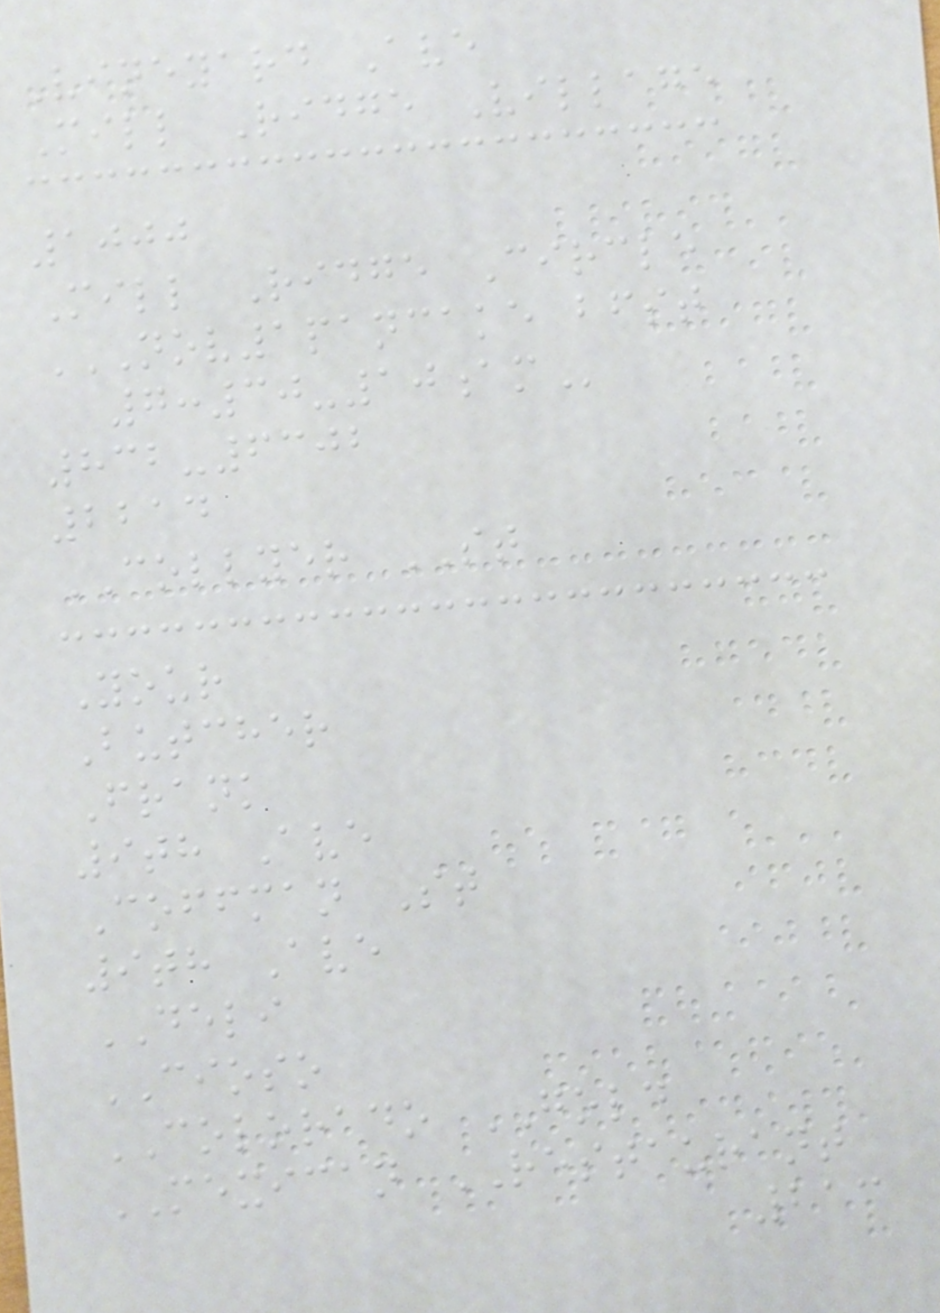Vineyard Ave
Mill Ridge Village
1000
Mill Ridge Circle
NOV1PANCAKE BFST
7:30-10AM
832-6302
2214
COLLYER ST
Your
Butcher
Frank
9th Ave
Coffman St
9th Ave
DELI
CIOSO
COLORADO GOLD
MEXICAN RESTAURANT
213
